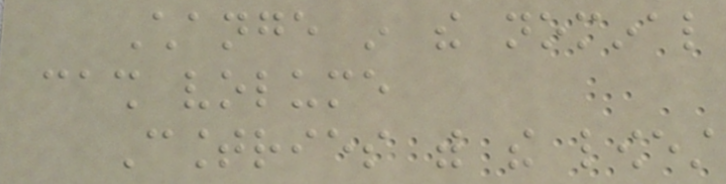Change in the nominal
cash volume
Countries with the lowest
